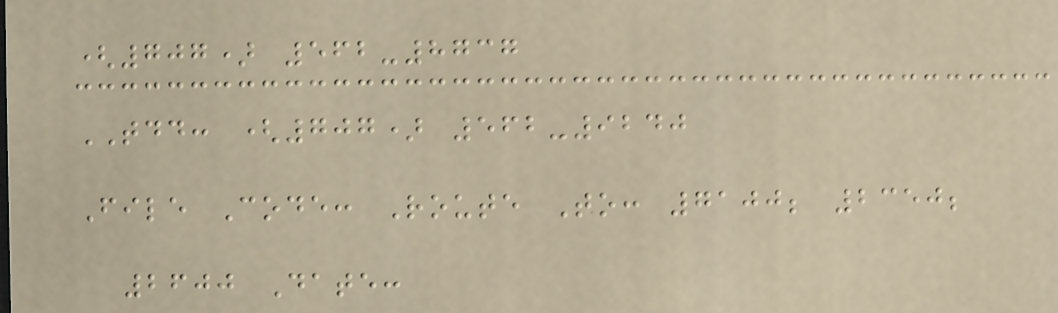(707) 562-8737
TDD: (707) 562-9240
File Code: Route To: 7100; 2350;
2600 Date:
